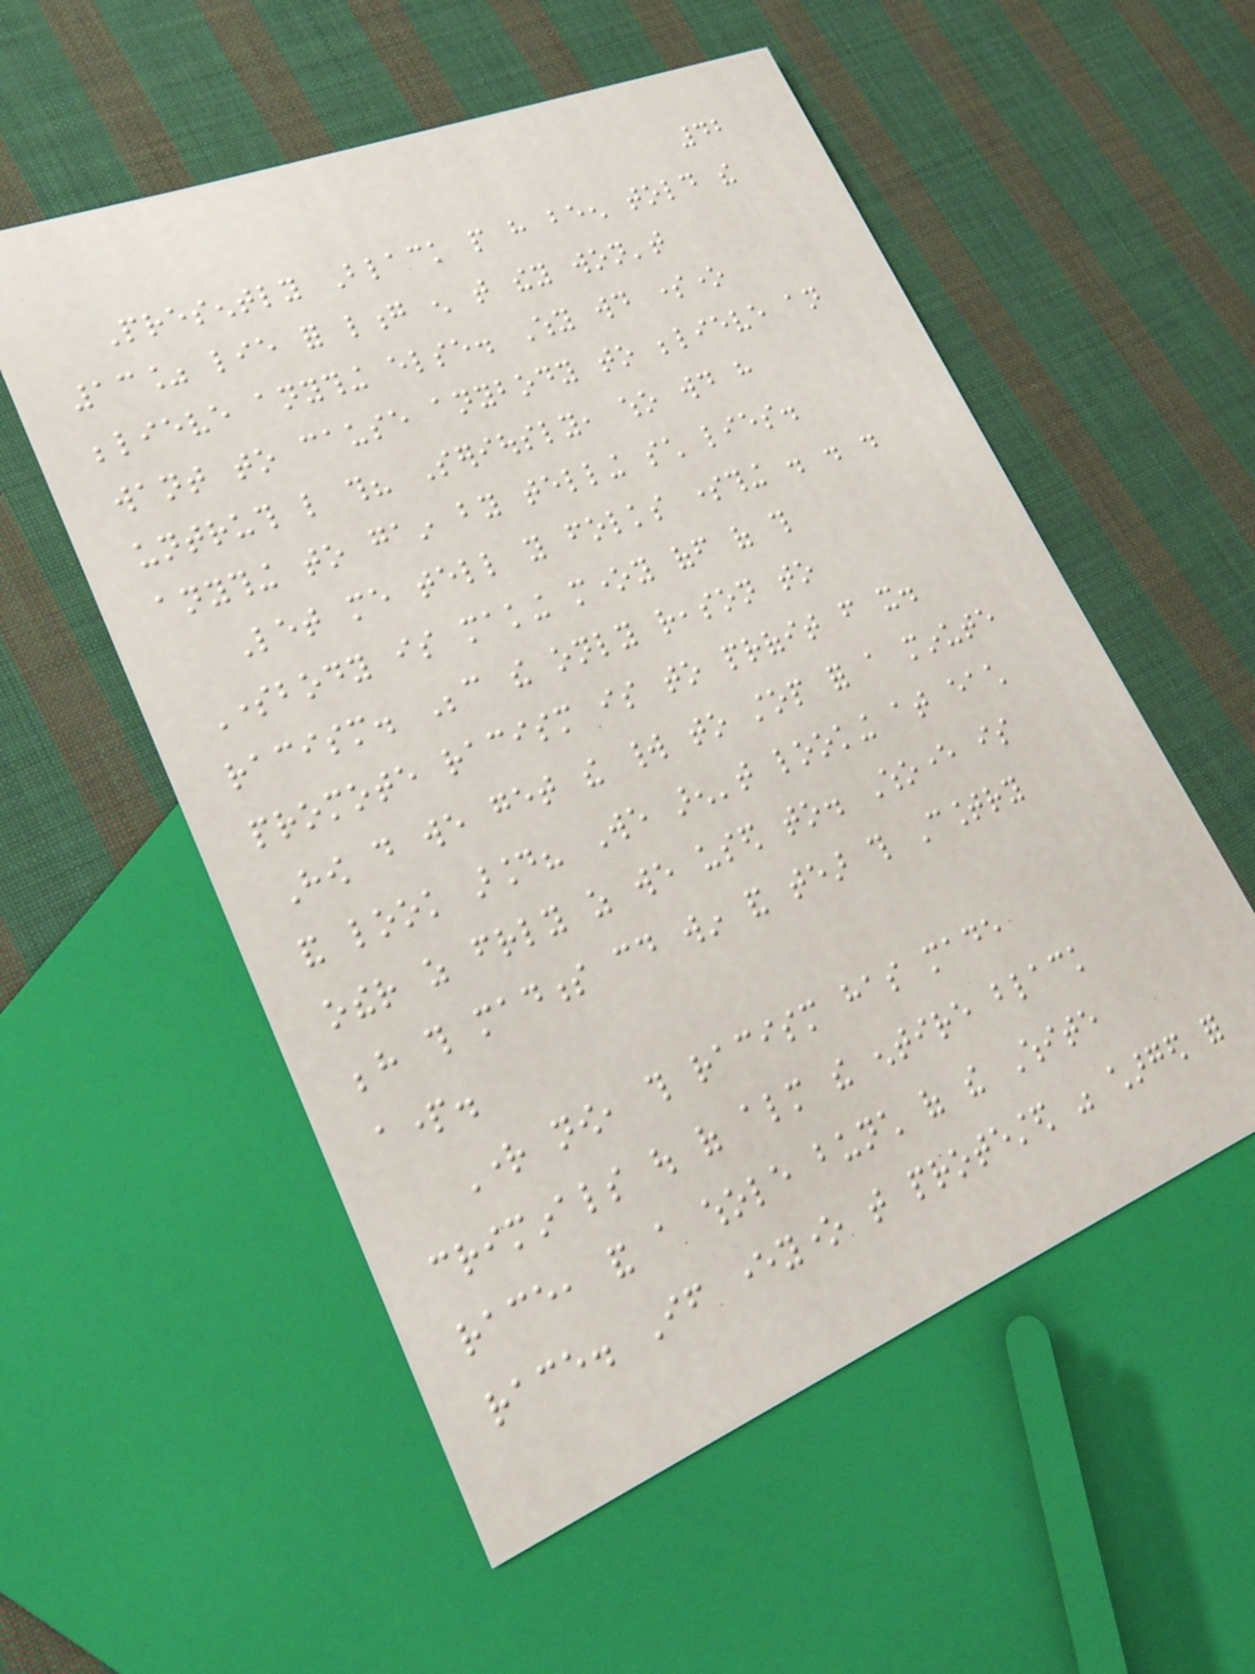42
Presently Black people have been told the
13% lie for long enough that they won't
believe anything else. Why would someone
want to cause anybody to believe an
untruth like this? Seriously, who would have
anything to gain by telling such lies.
Let me tell you folks something . . .
Somebody is making money off of this
racism. Because the only reason to
promote racism is to profit from it.
How do we get the world to stop for a minute
and look around? We aren't looking at each
other as friendly as we used to. Whoever is
behind this madness could win and tear this Country
apart.
Right now, this racism has made
criminals out of almost the entire black
race, and a whole bunch of the White
race. If everyone that protested was charged for
